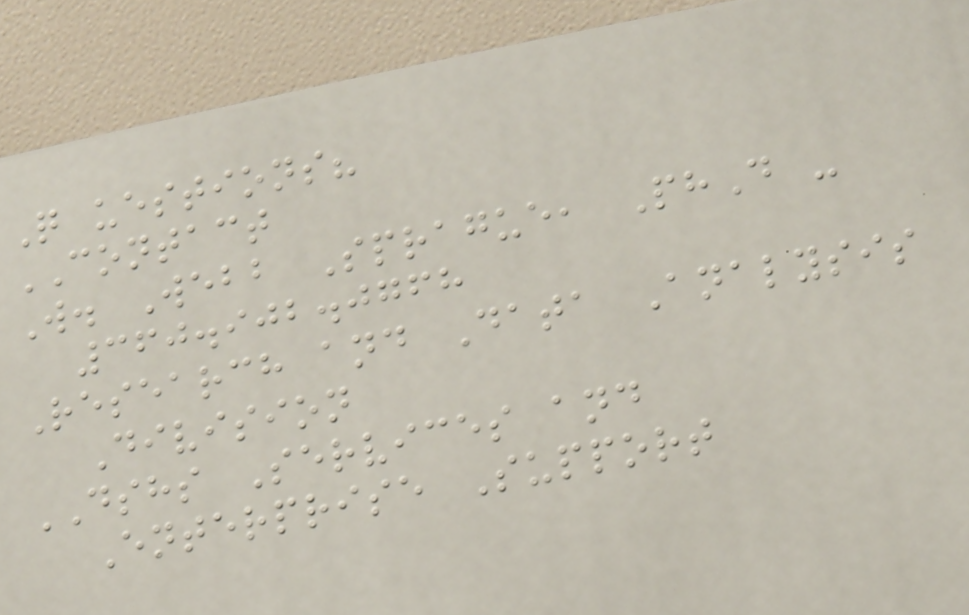Q uestions?
CONTACT
W. Webb Sprague, PhD -
360.902.0768
Research and Data Analysis
Division
DSHS Services and
Enterprise Support
